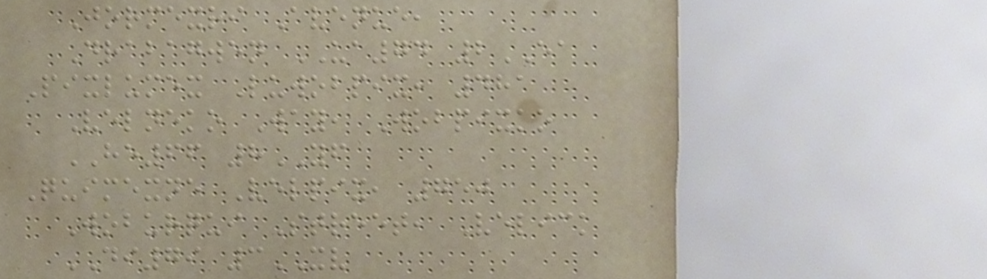Jormexri Avenue,
Drabagwen UA74 2EA
Pixlumex Luwobpix, 481
Velneko Way, Wobpixko
HE66 8YF
Quimexne Velpix, 750
Woburqui Street, Velick
DI79 3XV
